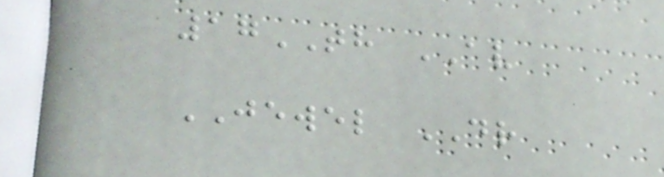17TH AV
JEWEL DR
